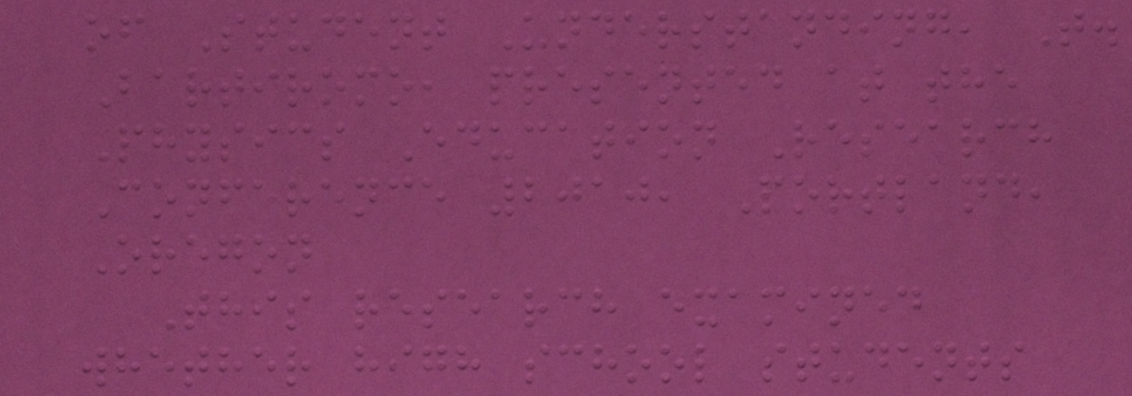of Student Understanding, T.
Bartiromo, presented at the
Physics Education Research
Conference 2010, Portland,
Oregon
This research examined
whether high school students
